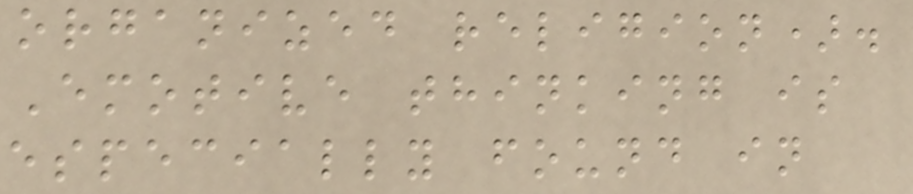organized religion).
Emotive thinking is
especially found in
